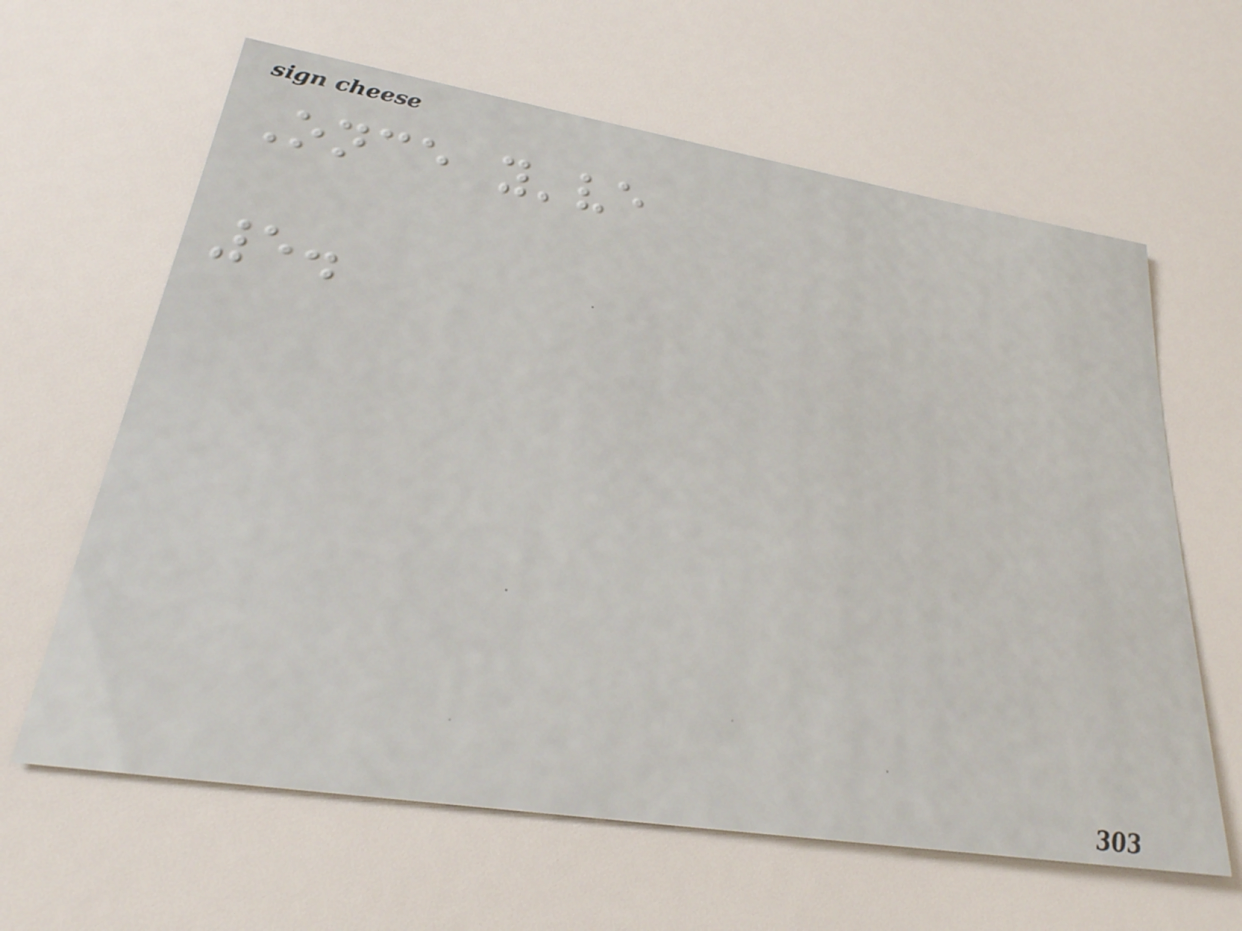Once you've
5.
